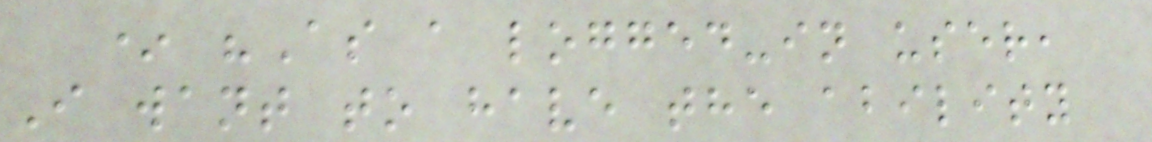* "As a logged-in user,
I want to have the ability
